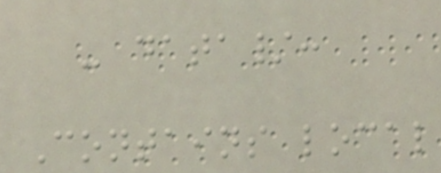- data/:
Contains local
